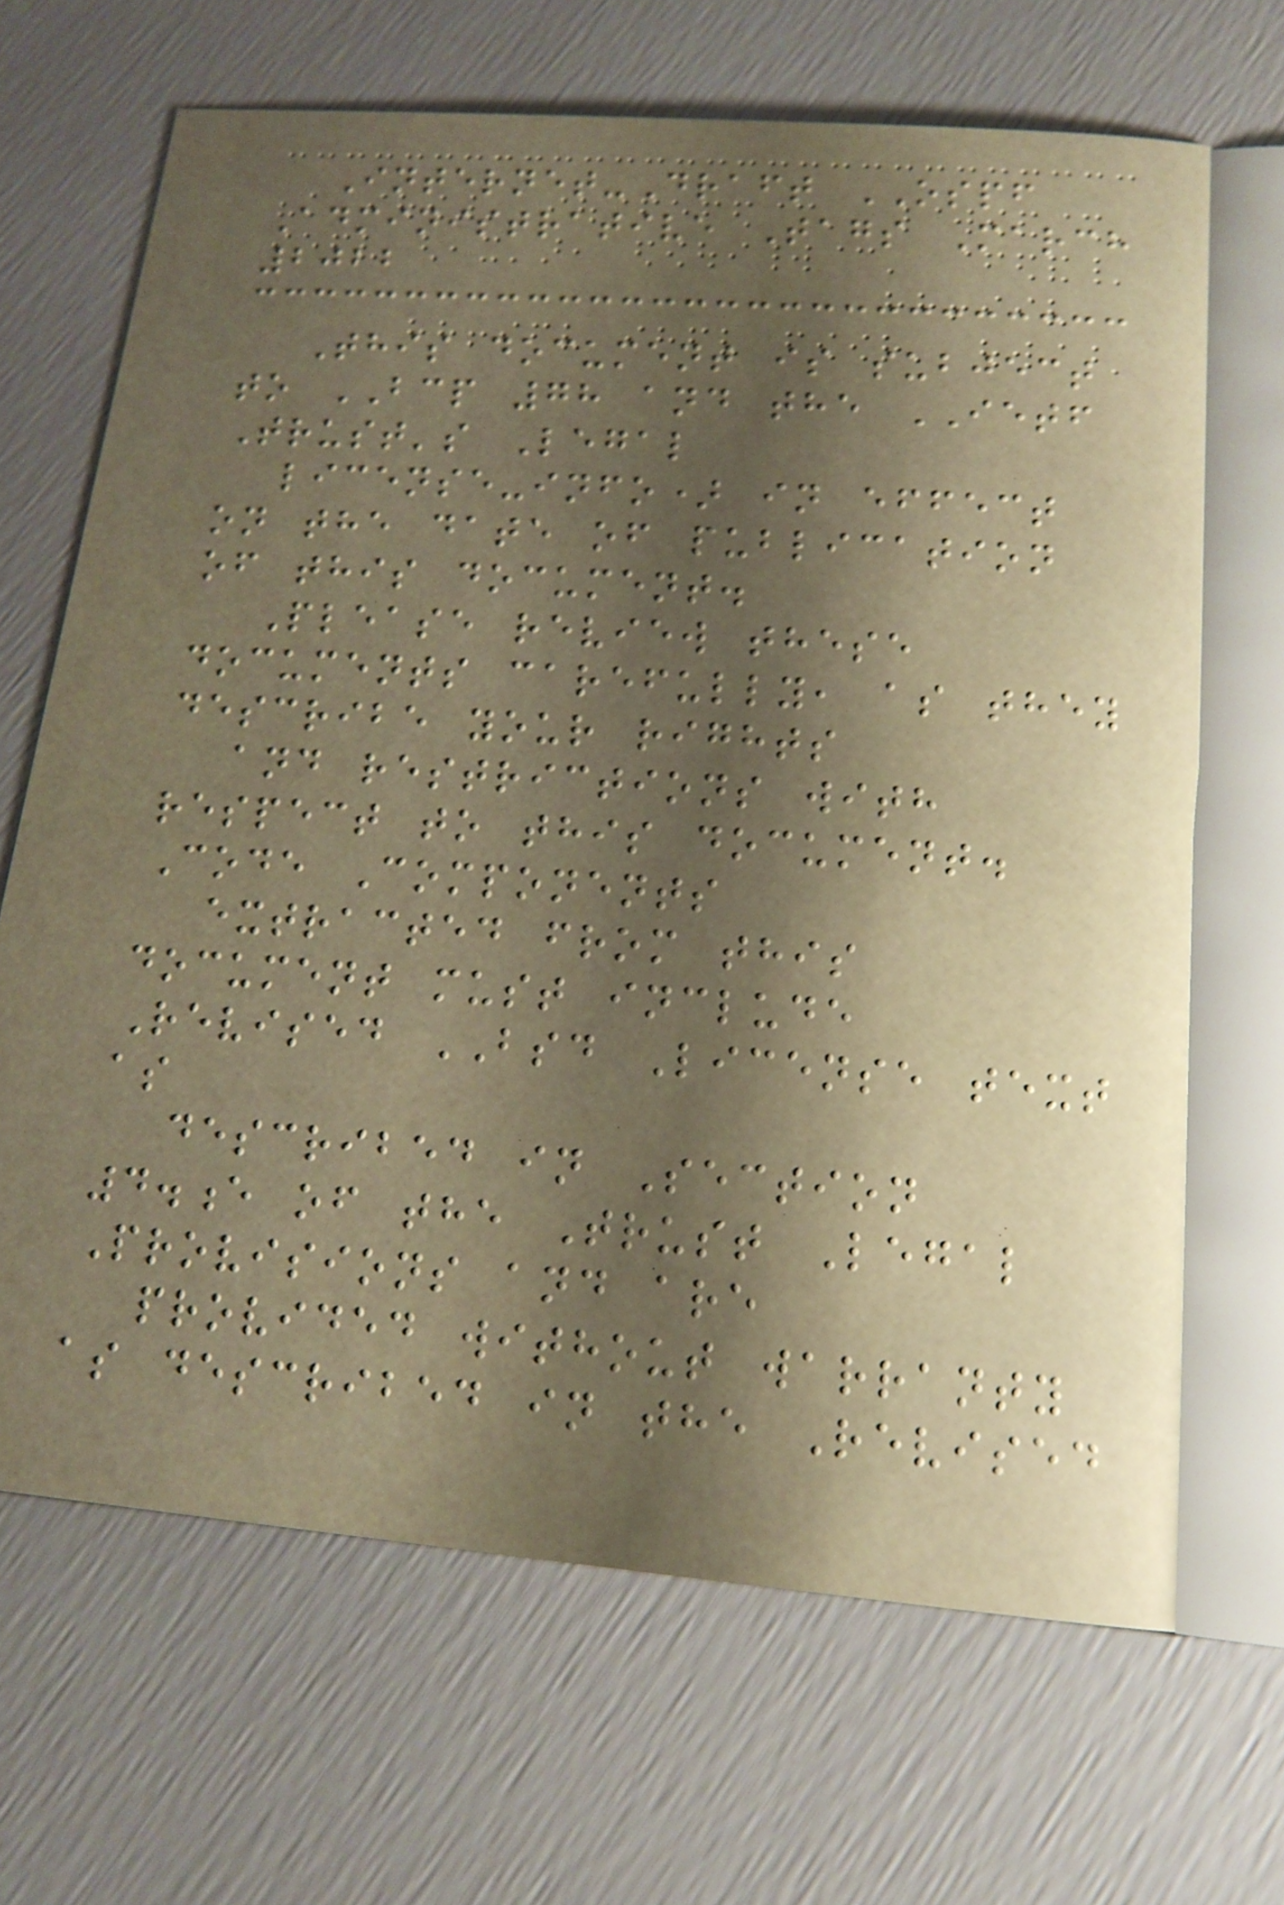Internet-Draft OSPF
Administrative Tags March
2022
This document is subject
to BCP 78 and the IETF
Trust's Legal
license-info) in effect
on the date of publication
of this document.
Please review these
documents carefully, as they
describe your rights
and restrictions with
respect to this document.
Code Components
extracted from this
document must include
Revised BSD License text
as
described in Section
4.e of the Trust Legal
Provisions and are
provided without warranty
as described in the Revised
